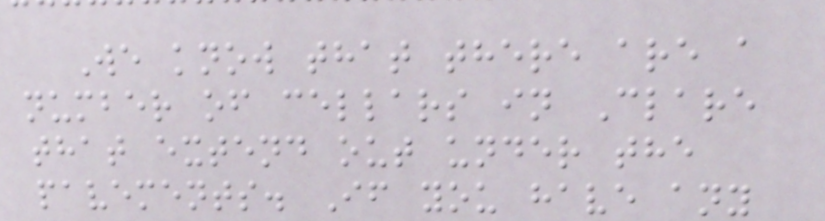We know that there are a
number of cellars in Clare
that extend out under the
pavements. If you have any
